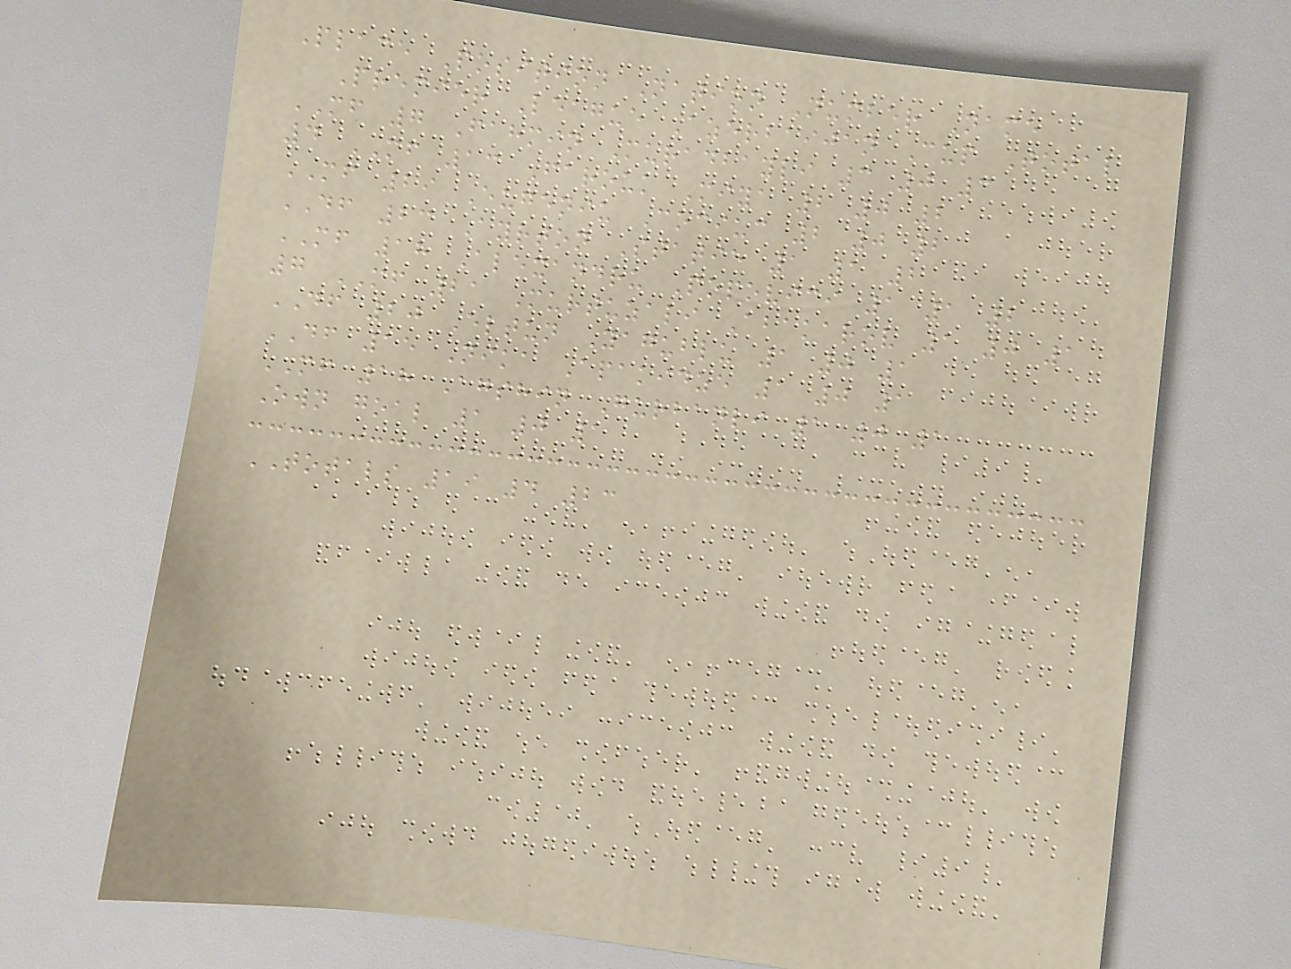Place Position Nation Number Name
Premier League Azerbaijan Cup Total
MF 7 Fahmin Muradbayli 3 0 3
4 MF 13 Farouk Miya 2 0 2
MF 29 Eugeniu Cociuc 2 0 2
DF 23 Ayrton Statie 1 1 2
MF 18 Alexandru Popovici 1 1 2
7 MF 21 Murtuzali Abakarov 1 0 1
DF 20 Eltun Yagublu 1 0 1
DF 15 Nika Apakidze 1 0 1
MF 18 Agshin Gurbanli 1 0 1
Own goal 1 0 1
TOTALS 19 4 23
